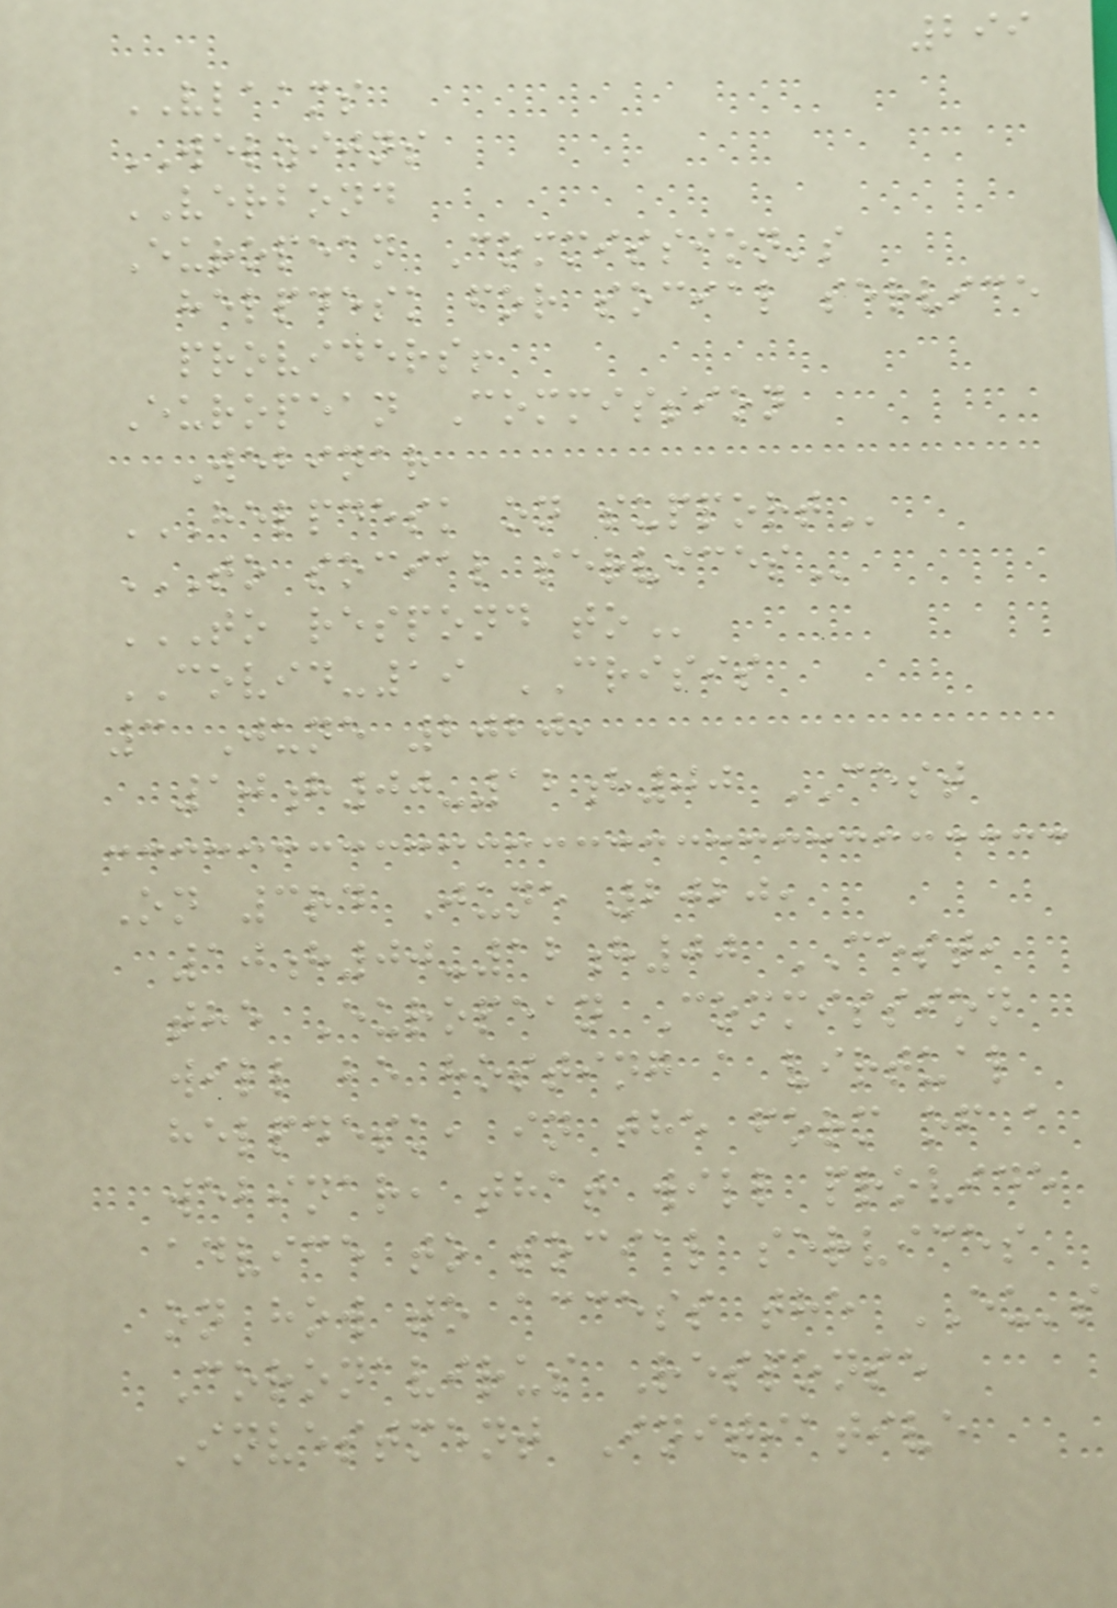299
VLAAMS
WELZIJNS
VERBOND
European Commission's
helpdesk for social service
providers!
European Commission
Webinar
HELPDESK ON SUPPORT
TO SOCIAL SERVICES
TO RESPOND TO
COVID-19 CRISIS
3 June 2020,
10h00-12h00 CEST
On 3rd June 2020,
10h00-12h00 CEST,
the European Commission
will be hosting a virtual
helpdesk, in the form of a
webinar, that will provide
advice to social services
on how to access the EU's
Coronavirus Response
Investment Initiative
